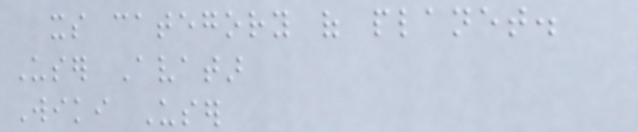its category of planet.
User Avatar
Wiki User
